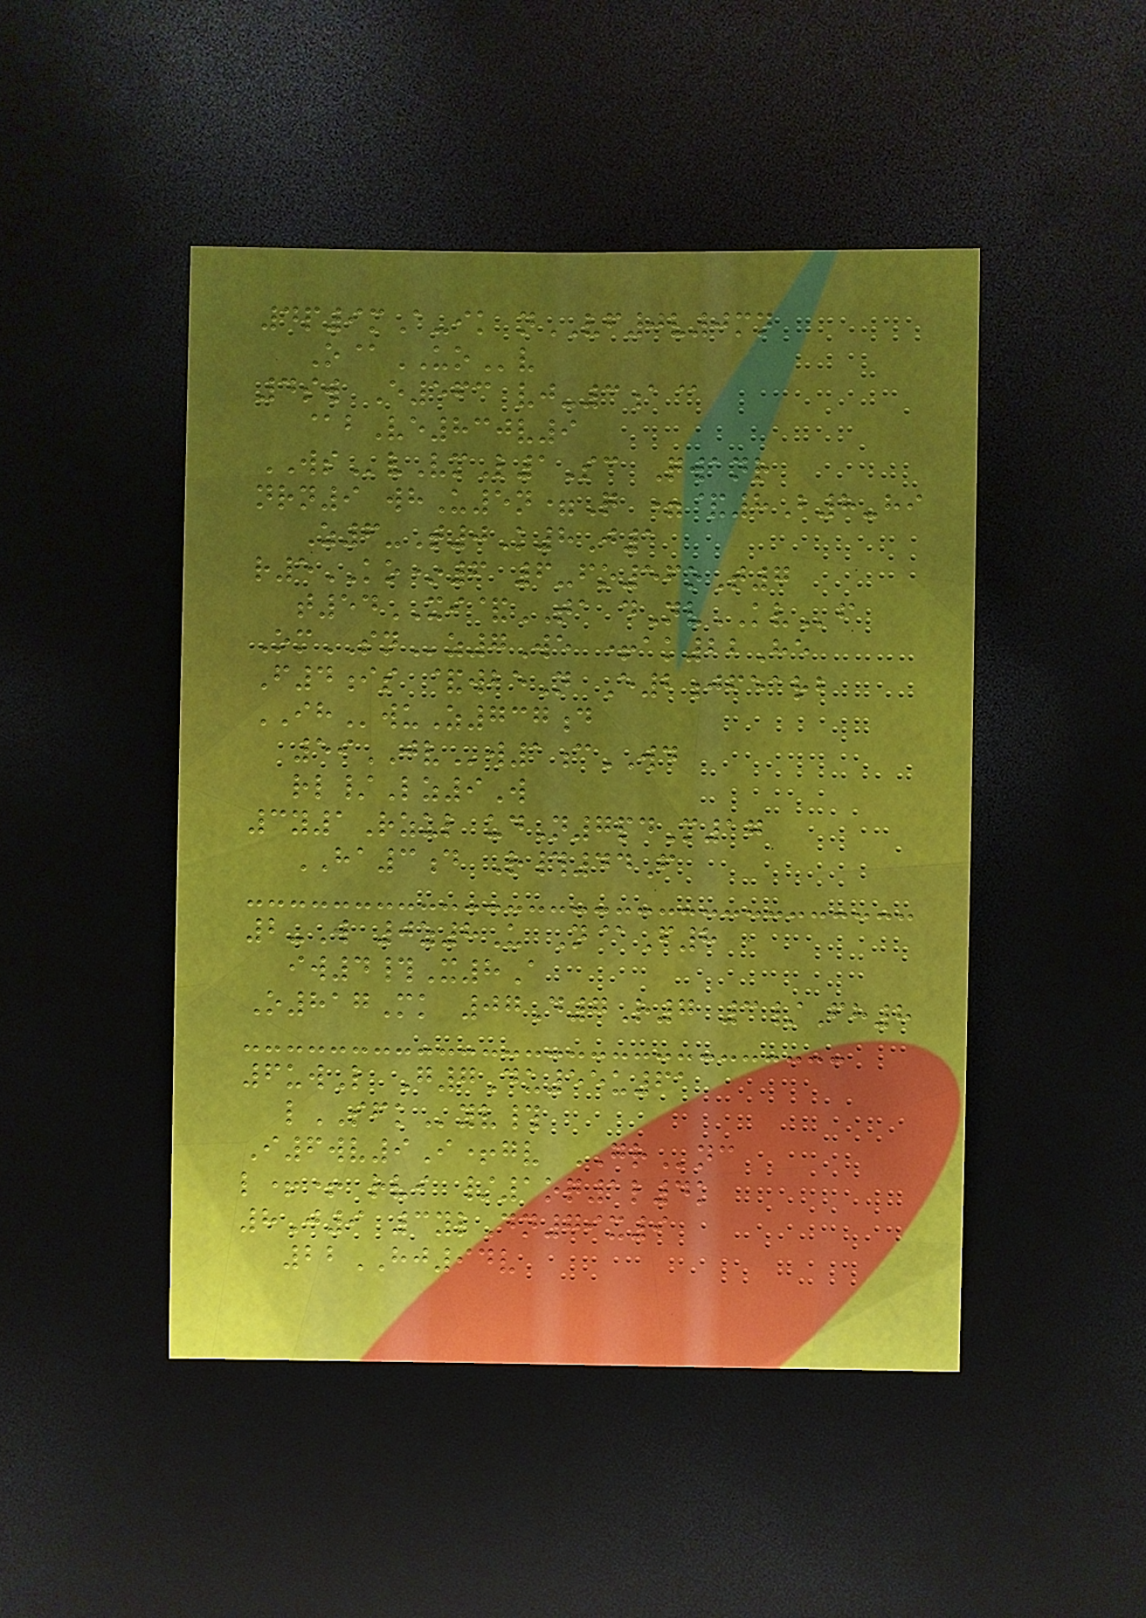4p9mA-ik nVF0v0mn
O@UOv
4sw E563 vj-3a@
@bVe830v9
WSvVmL1Sc Qwanr
nrn9 whU5n=Q =&8B8-hi
Z6-T0K8J1
r5KO*6 6-fo56oT7
t54XI&TA dNvKVf
OmSNz7We +ak22He
F4is &wbeN E2jfearb
IHwuZ737d
59JVw1cWD
rl/Lz9W
3y1Rzul udN7pdM17
HA3d R#44F
2-W 0z8U N@F8
iw4#X8A
O817Mk 07D7R7 3/Fh8
6uwL G7Du55u61
lSFKyv#
I6wv9I+gv GRnc
l++ rvi /1oq1l4k
8J9 3ylDn79x9
22HJ94v
